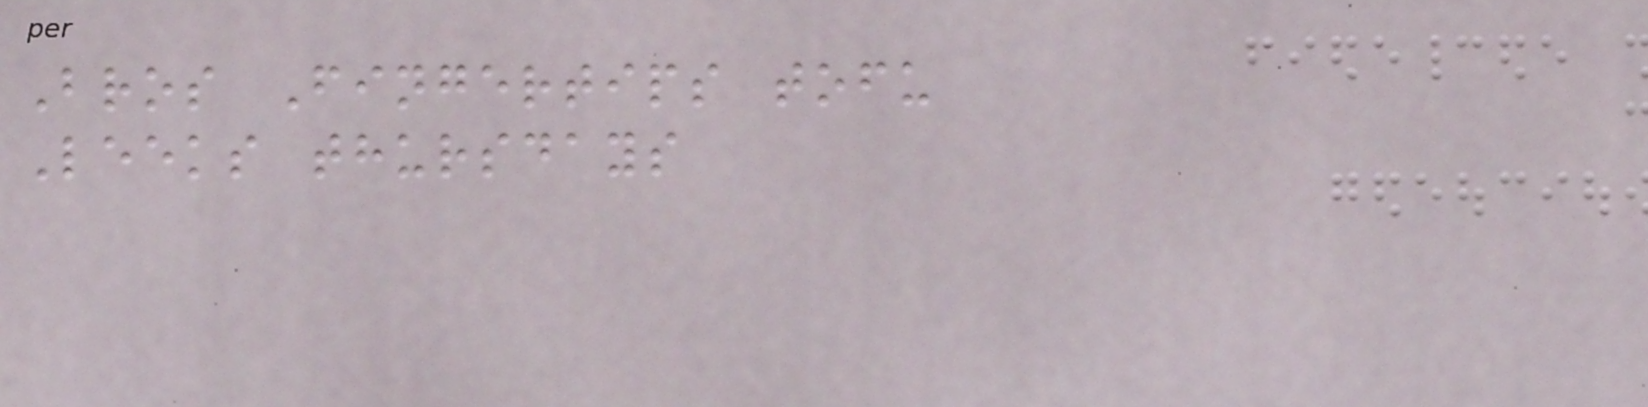Bros Fingertips tofu
Leeks thursdays
